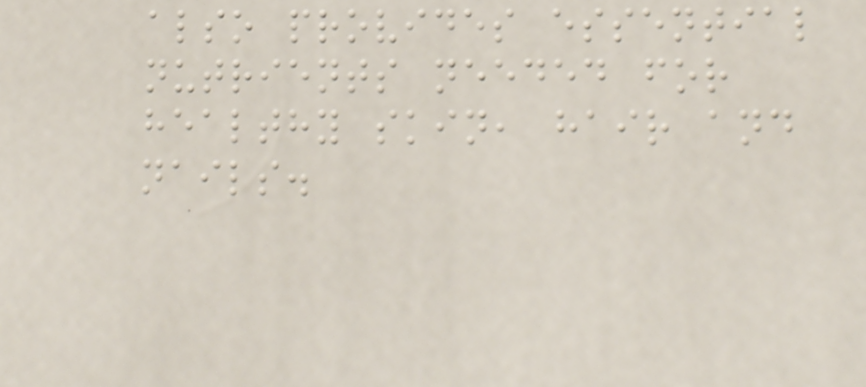also provides essential
nutrients needed for
healthy skin, hair and
nails.
